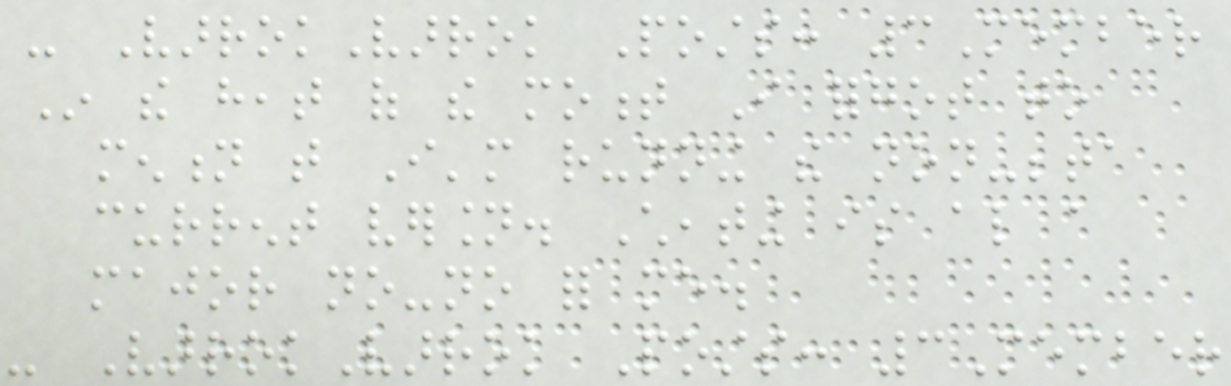- VarrokVarrok Posts: 3Member
In the heat of the moment I forgot to
mention that I'm running the non-beta
current version. Cheating is also a
major no-no for me.
- VarrokVarrok Posts: 3Member
